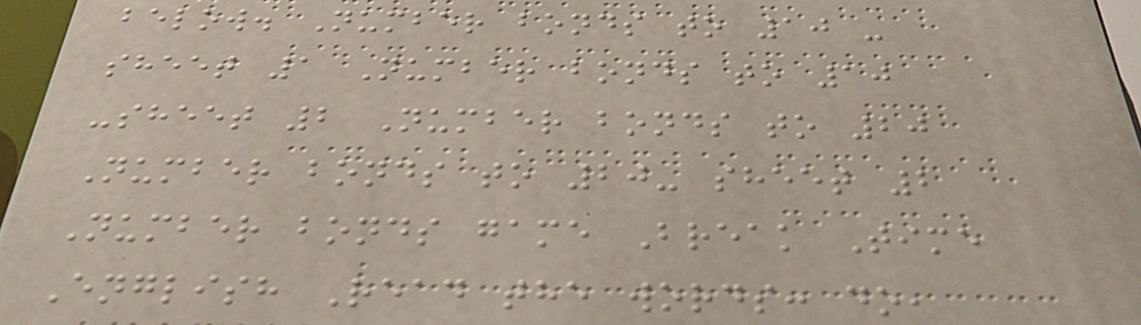below. Number bonds to 10 -
sheet 1 Number bonds to 10
-sheet 2 Number bonds to 20
Number bonds to 20- sheet 2
Number bonds game Break Time
English Read the words: do,
